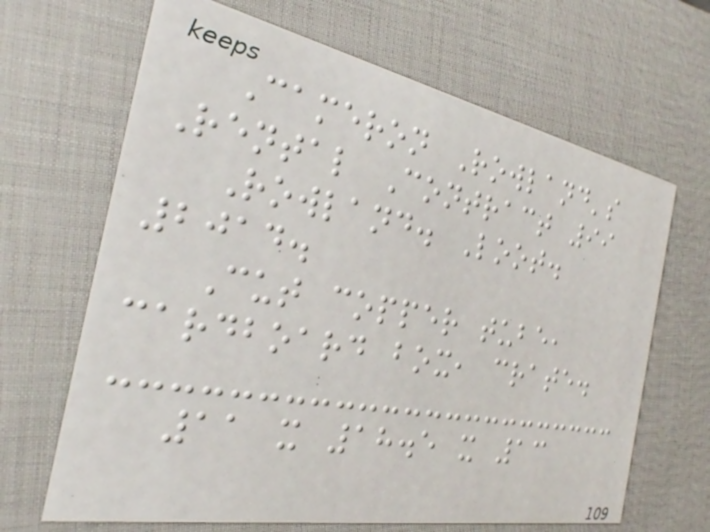Cameron Rowland's
Rental Contract 99
Rowland. Loot.
2014.
Cut copper tube,
cardboard box, crate.
11 x 18.5 x 13
